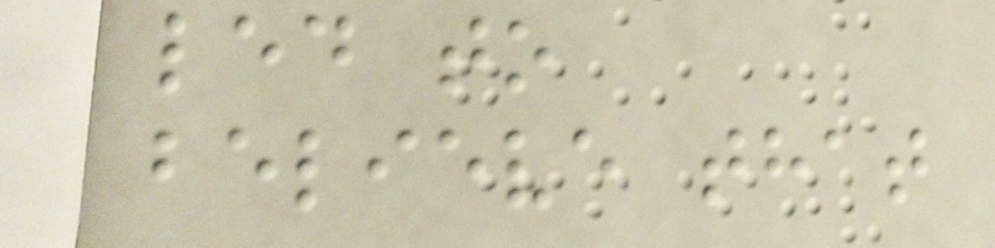led to
believe that
